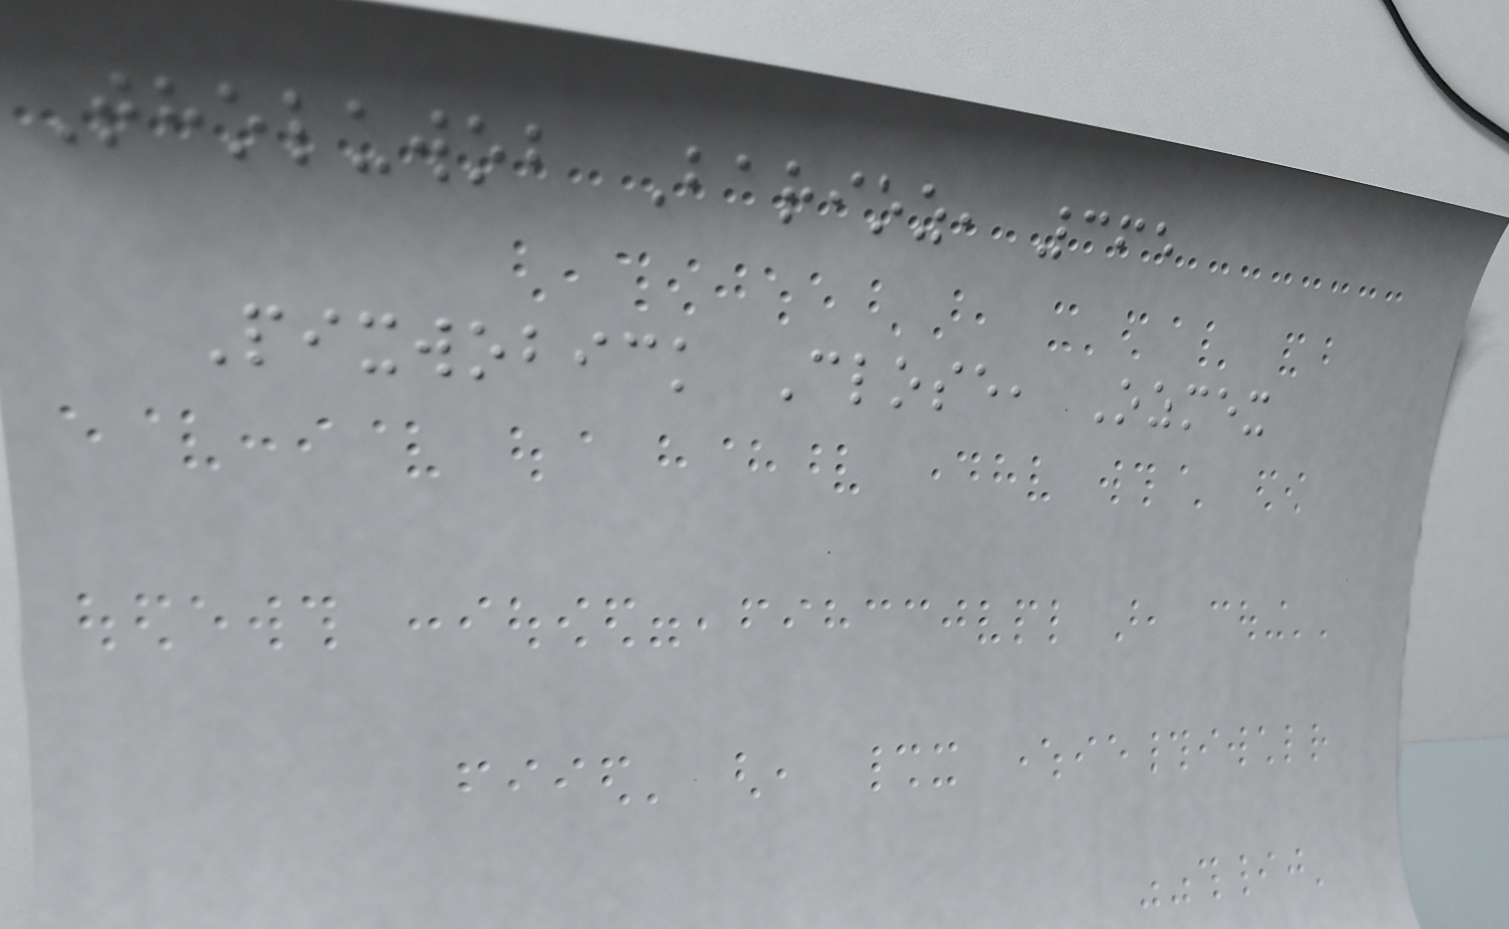Tholuwob Barioz, 365
Pixwobick Close, Ozmex
